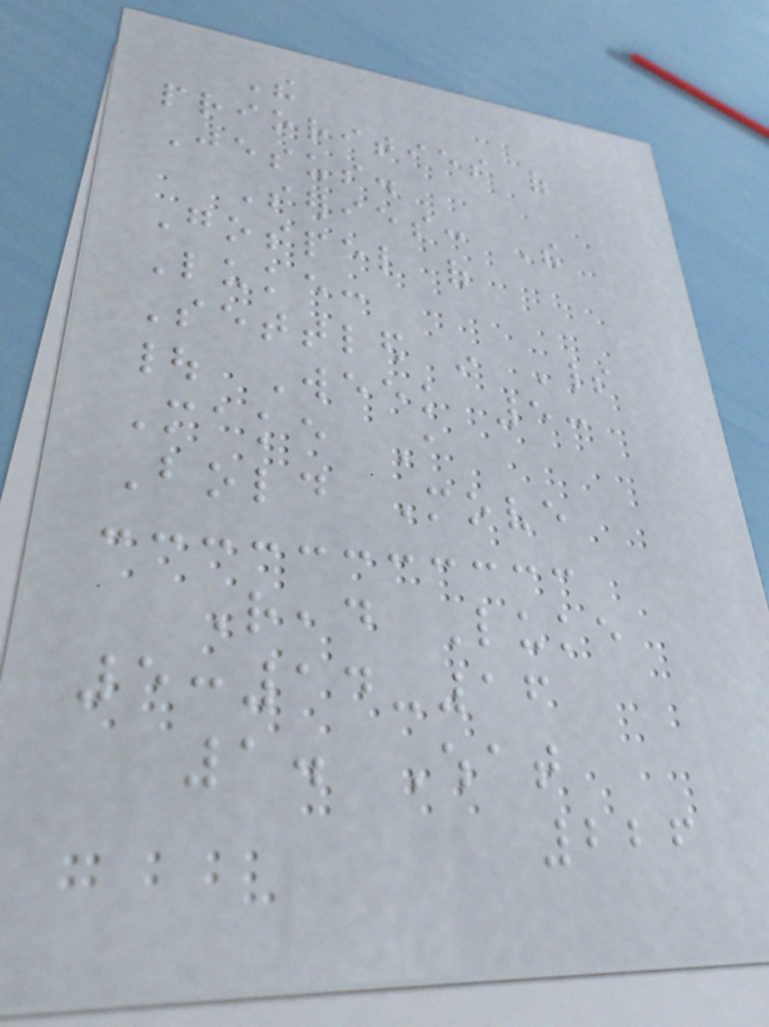The
priorities of
Jesus.
Series: The
Gospel of
Luke:
Settled in Spirit
| Week 5:
Make A
Bold Move
Read Luke
5:14-16
1. What
226
